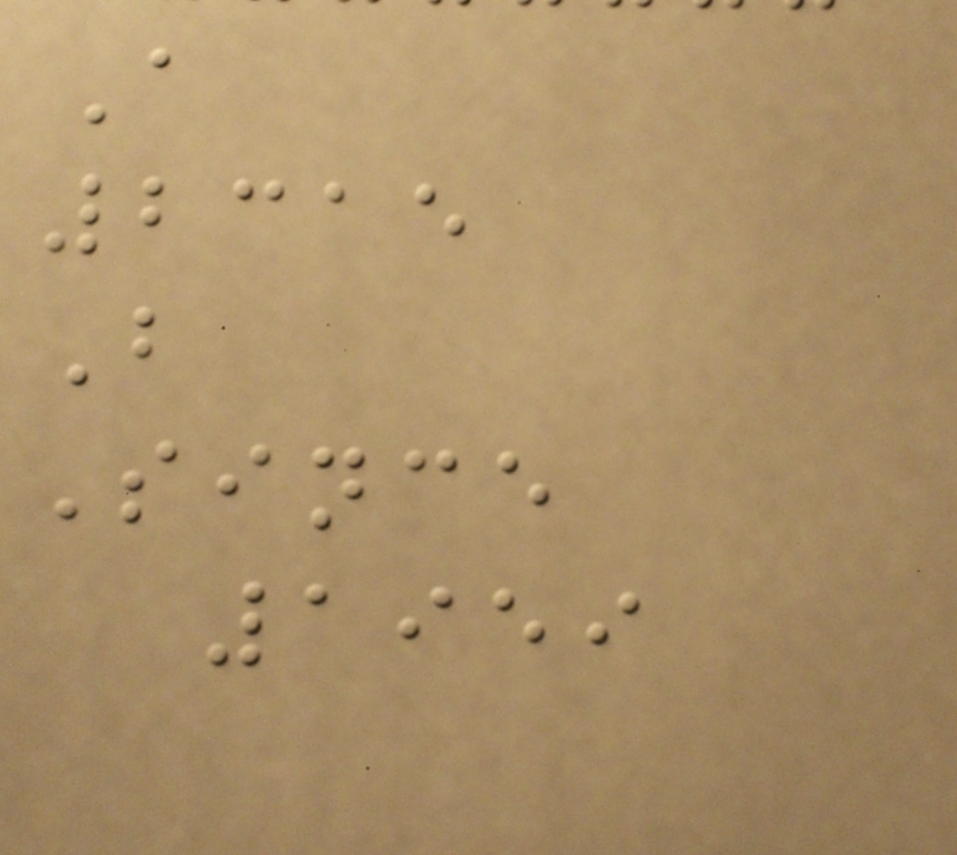A
2315
B
Since
1959
